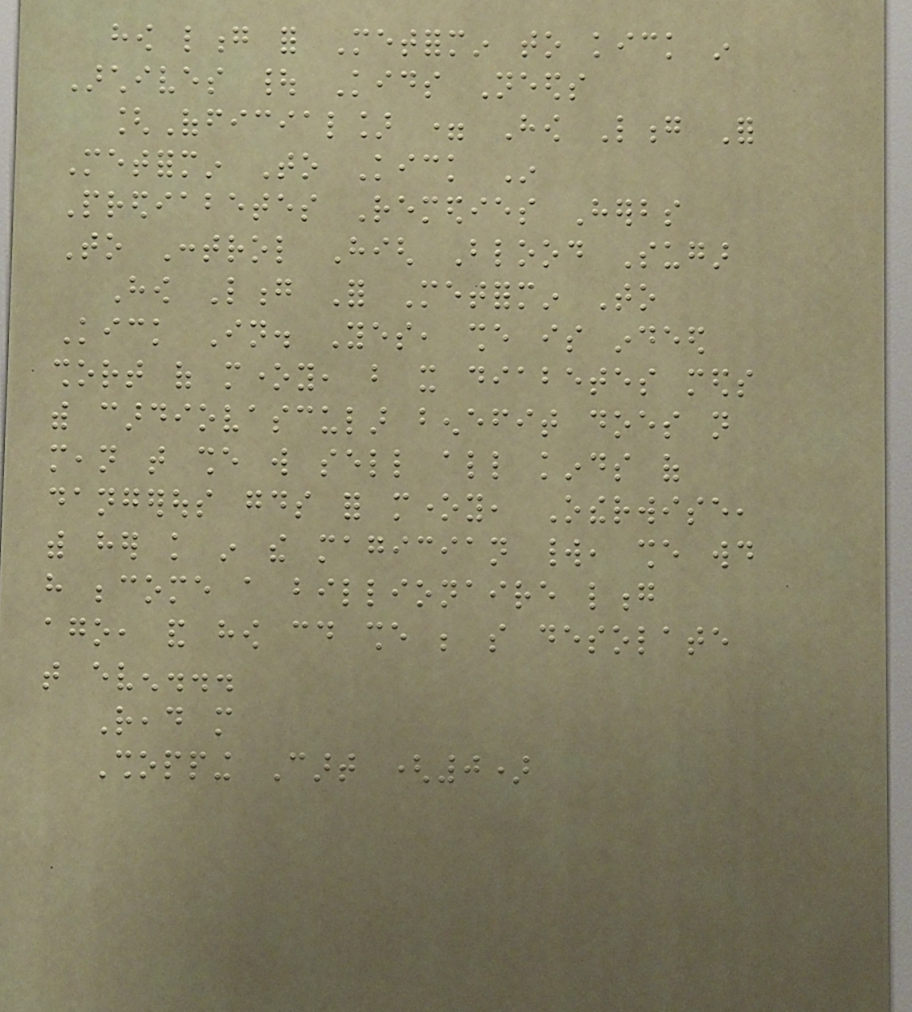how long for Metformin to kick in
Archives | Kids Needs
[Official] = How Long For
Metformin To Kick In
Prediabetes Remedies Herbs
To Control High Blood Sugar
How Long For Metformin To
Kick In. Yes, she is indeed
short of money, but it diabetes meds
with cardiovascular benefit does not
mean that she will sell all kinds of
dangerous goods for money, Otherwise,
with her knowledge in the magician world, she would
have become a billionaire long
ago, and how could she be so desolate
that even...
Read more
Shopping Cart (0)
